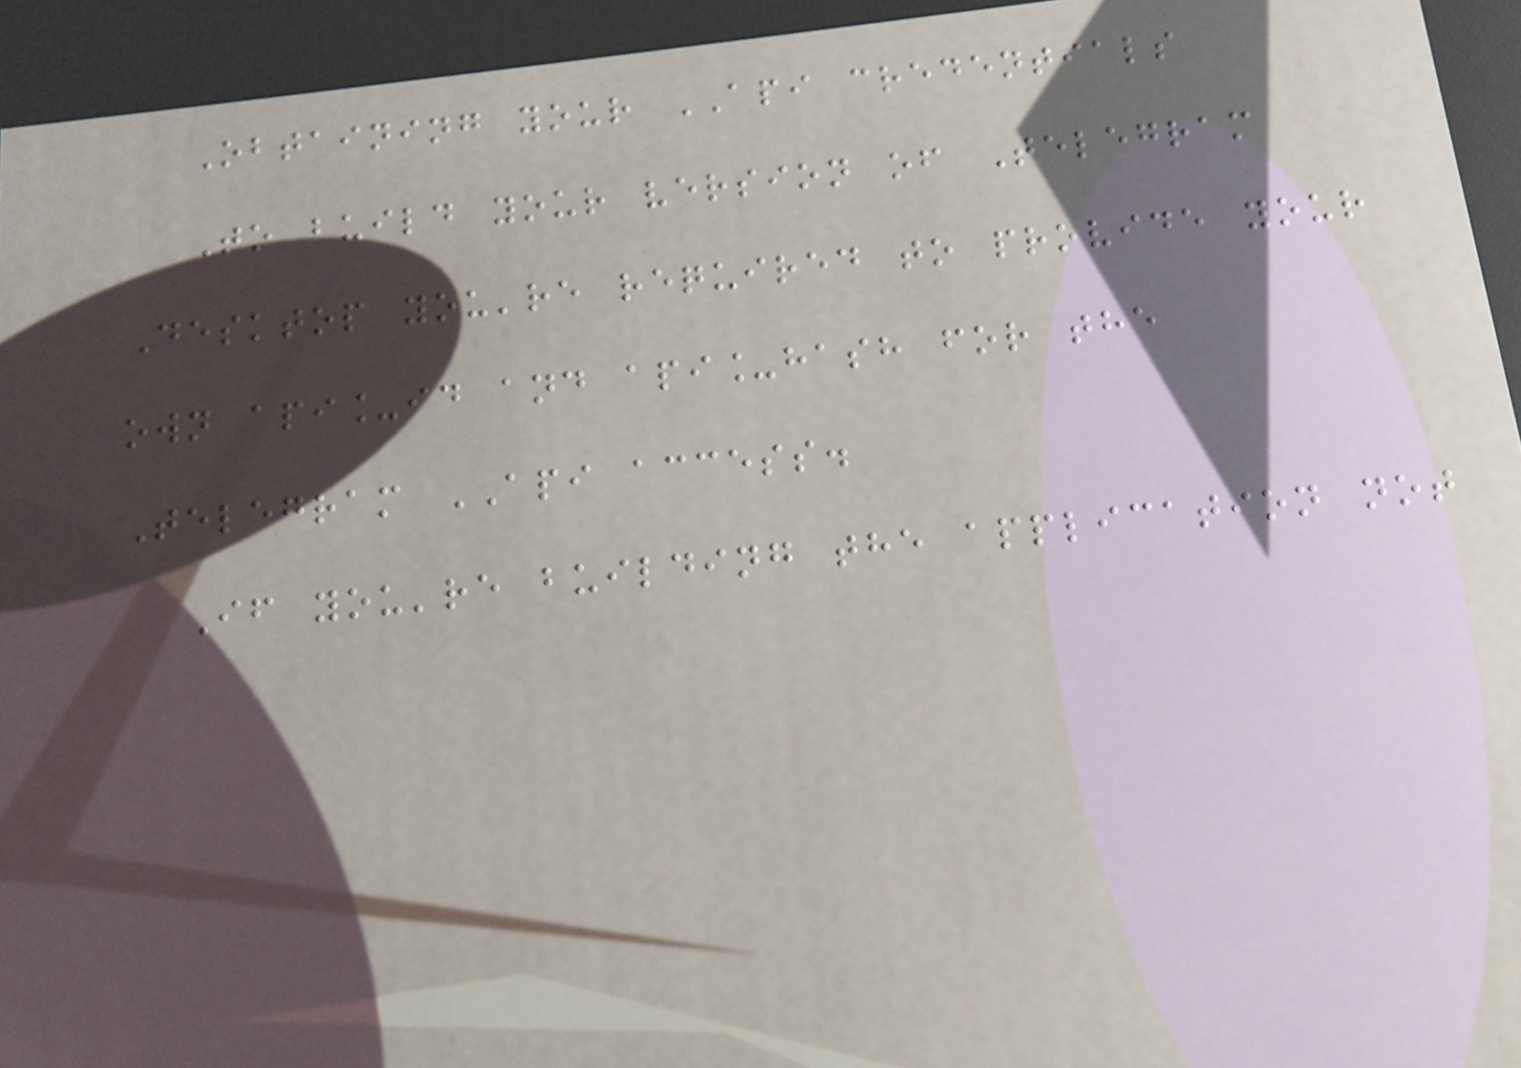Obtaining your API credentials
To build your version of Telegram
Desktop you're required to provide your
own api_id and api_hash for the
Telegram API access.
If you're building the application not
